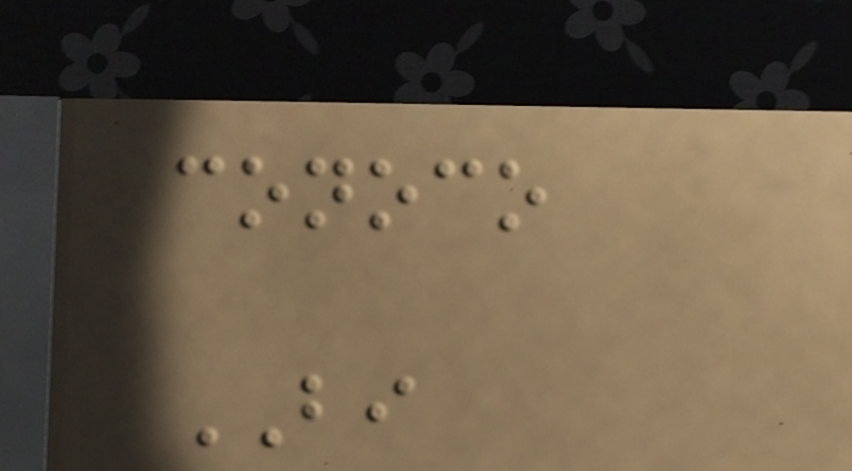conoco
BI
